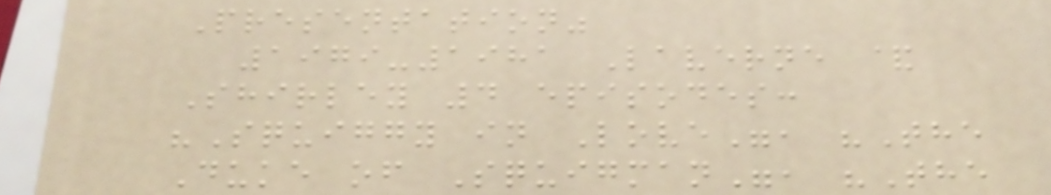Presentation"
1979-1981 Laverne &
Shirley 4 episodes:
"Squiggy in Love", "The
Duke of Squigman", "The
